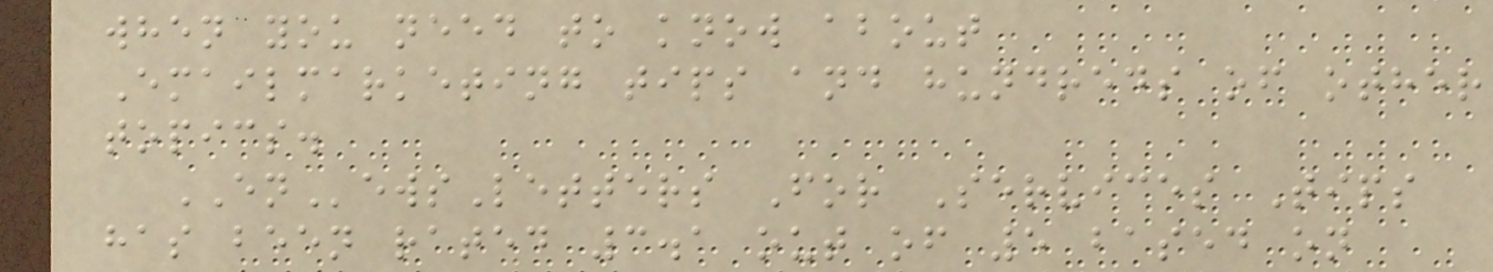when you need to know about
Emailmarketing tips and hundreds of other
topics.
ENewsLetters For Services Tips
has been rated 3.1 out of 5 based on
